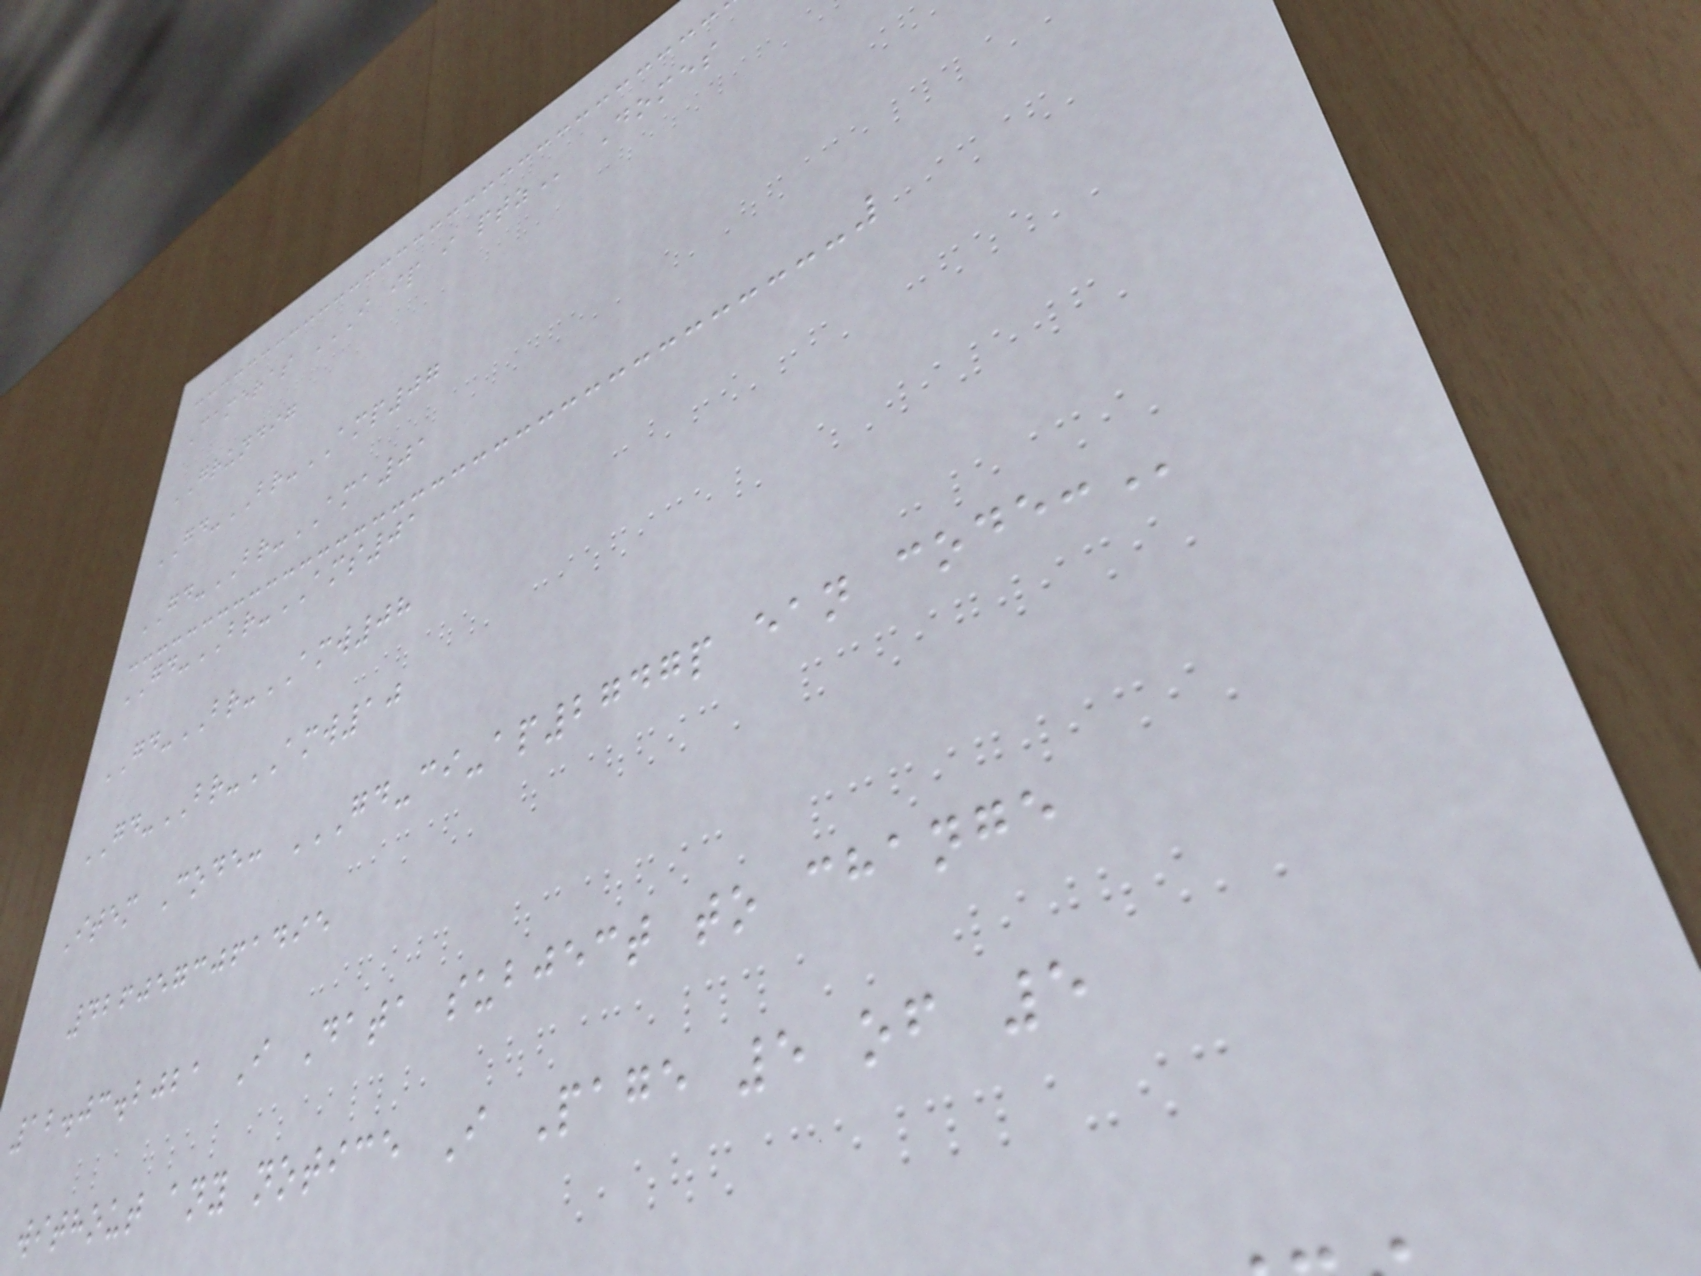Cameras I IP I PTZ Domes
GRUNDIG
GD-BR-AMP07
GD-BR-AMA01
GD-BR-AMS01
GD-BR-AMW08
GD-BR-AMW10
Item Code: GD-CI-AP2747P EAN CODE:
4260573061495
12.03.2021 I Data subject to change
without any notice I Page 5 of 5
